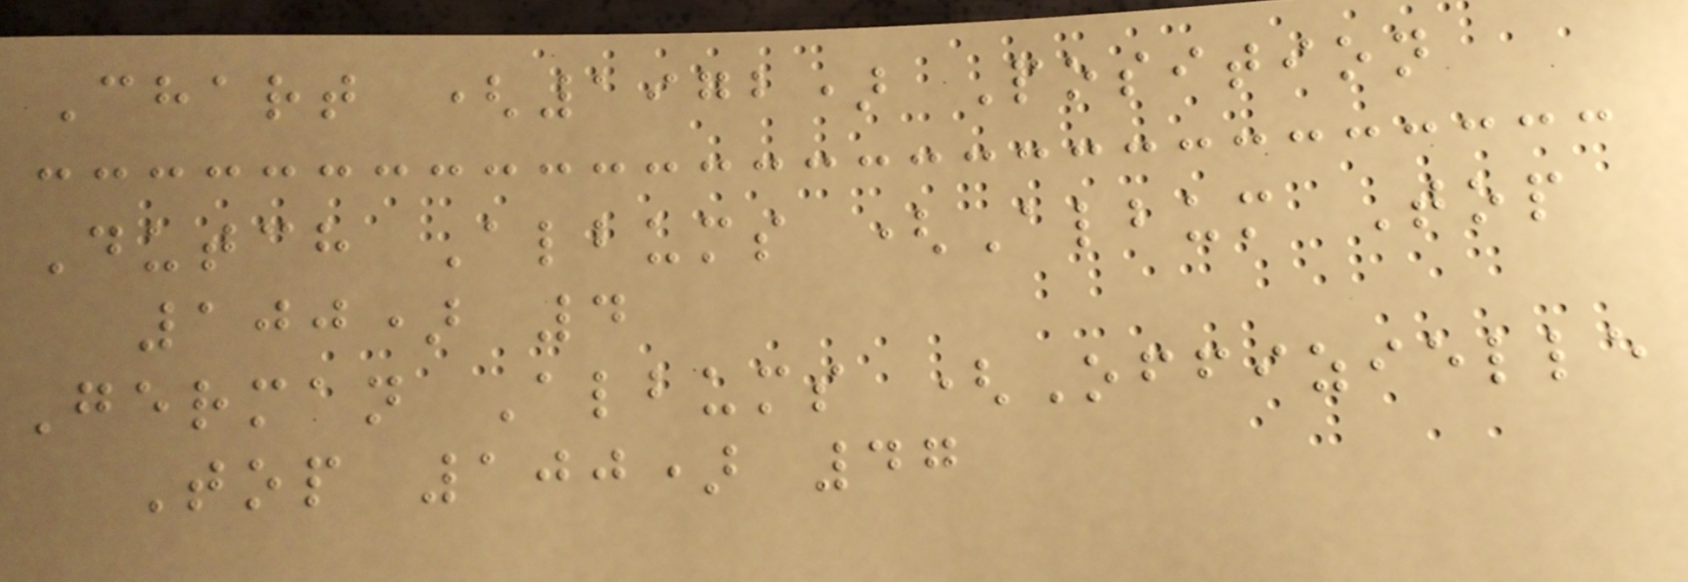Chart (1972) Position
Dutch Albums (Album Top
100) 4
German Albums (Offizielle
Top 100) 47
